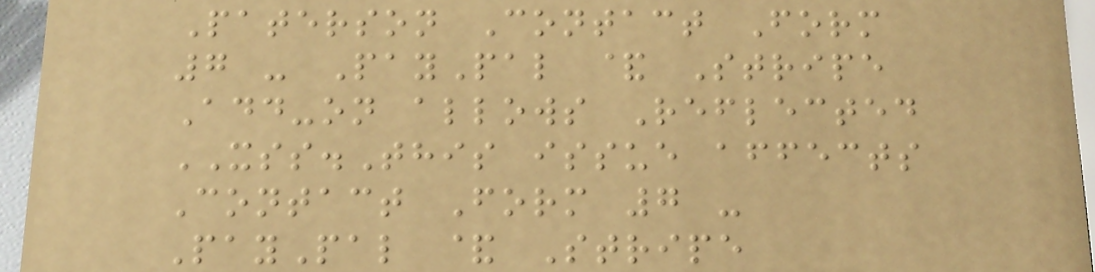Paterson Contact Form
7 - PayPal & Stripe
Add-on allows Reflected
XSS.This issue affects
Contact Form 7 -
PayPal & Stripe
